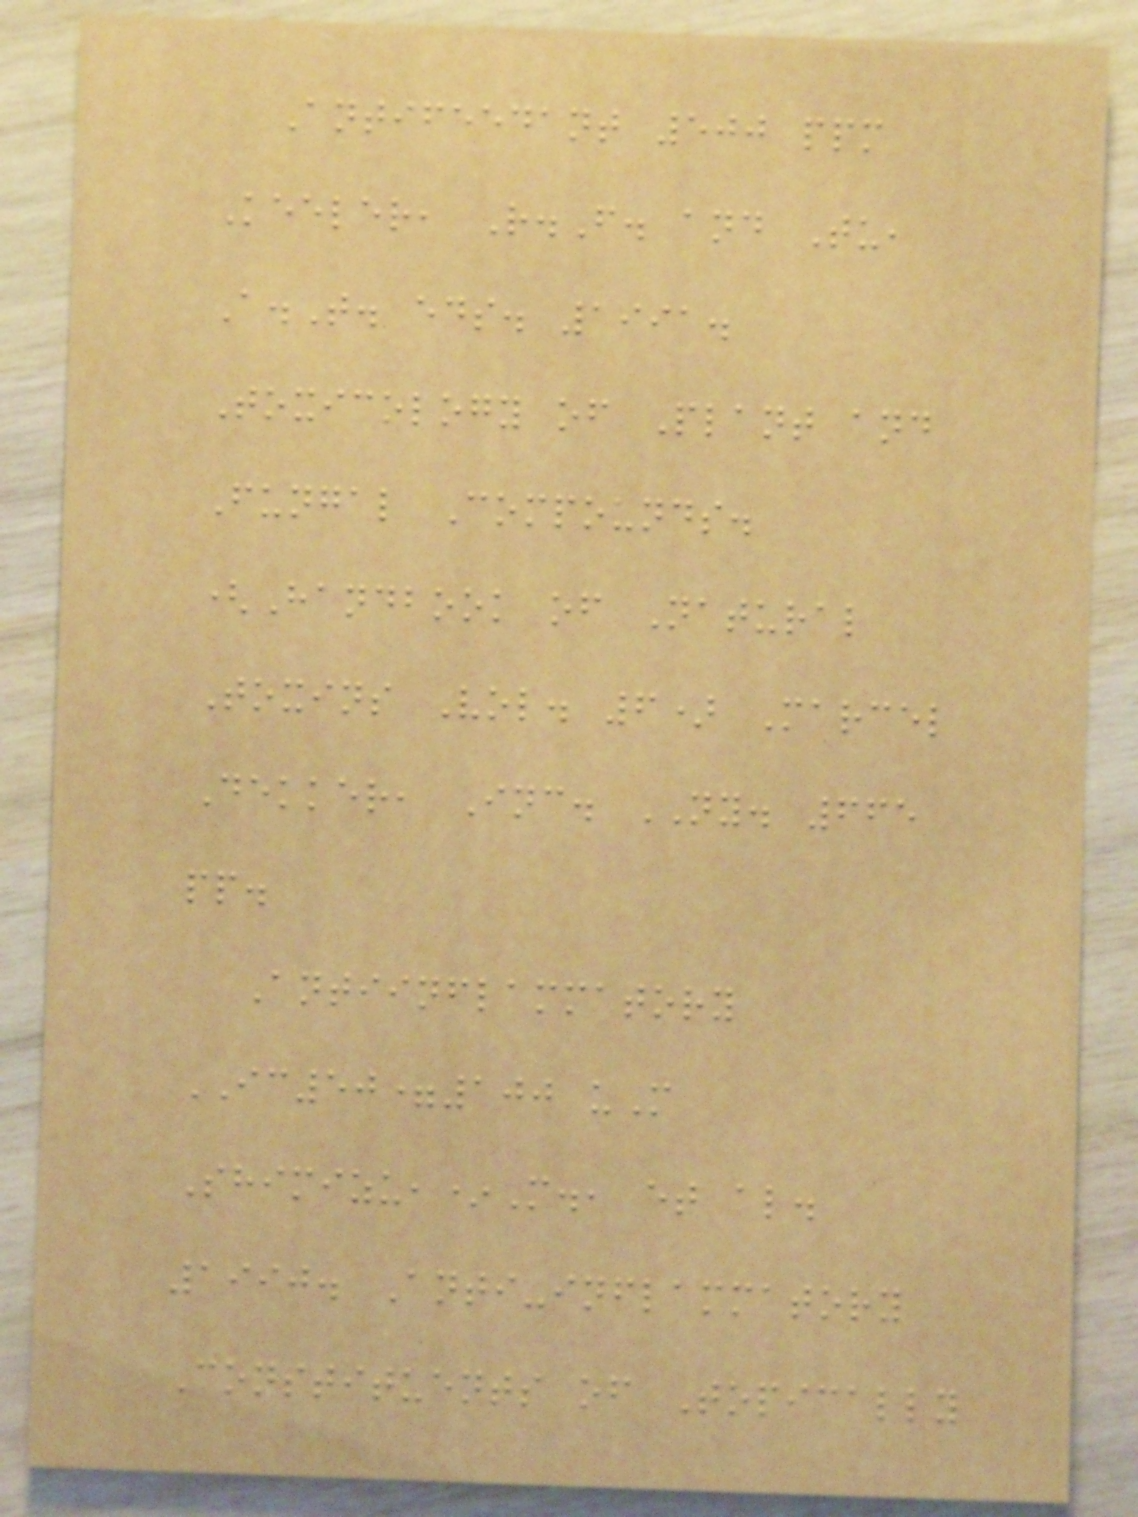Antifeedant 500 ppm
Keeler, R.F. and Tu,
A.T. eds. 1991.
Toxicology of Plant and
Fungal Compounds.
(Handbook of Natural
Toxins Vol. 6) Marcel
Dekker, Inc. NY. 665
pp.
Antiinflammatory
IC50=100 uM
Shimizu,*M., et al.
1990. Anti-inflammatory
Constituents of Topically
